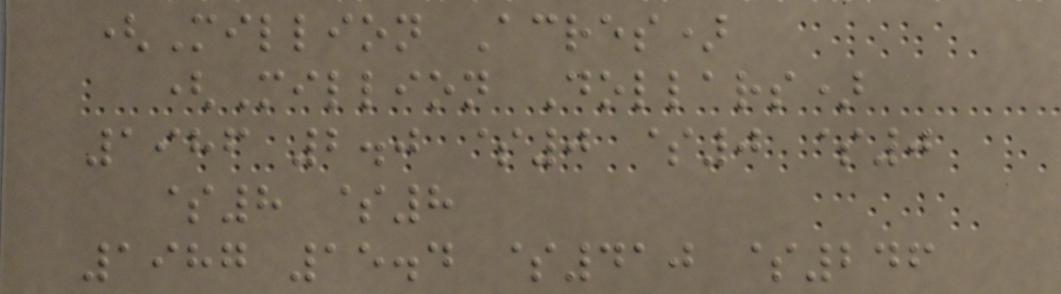(Million Acres)
(Million Dollars)
1986 2.0 $0 $0 $0
$8 $8
1987 15.4 $410 $246
